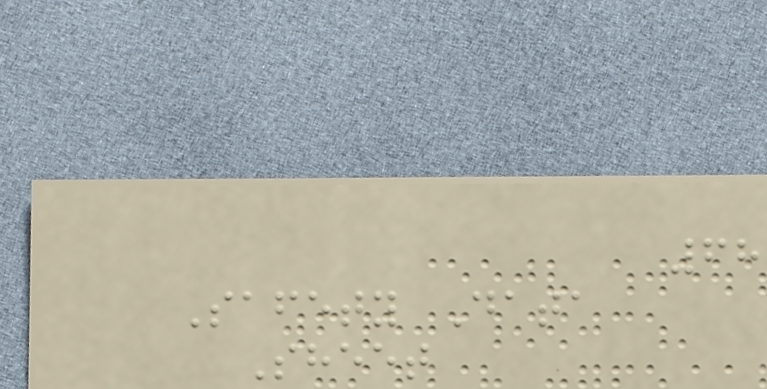68
Safety Data
Sheet
